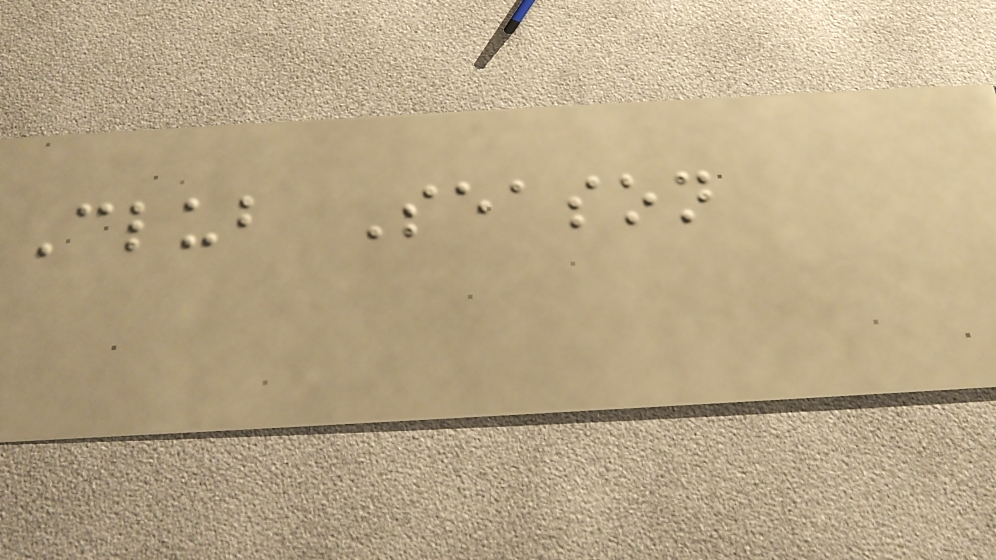Club Season
